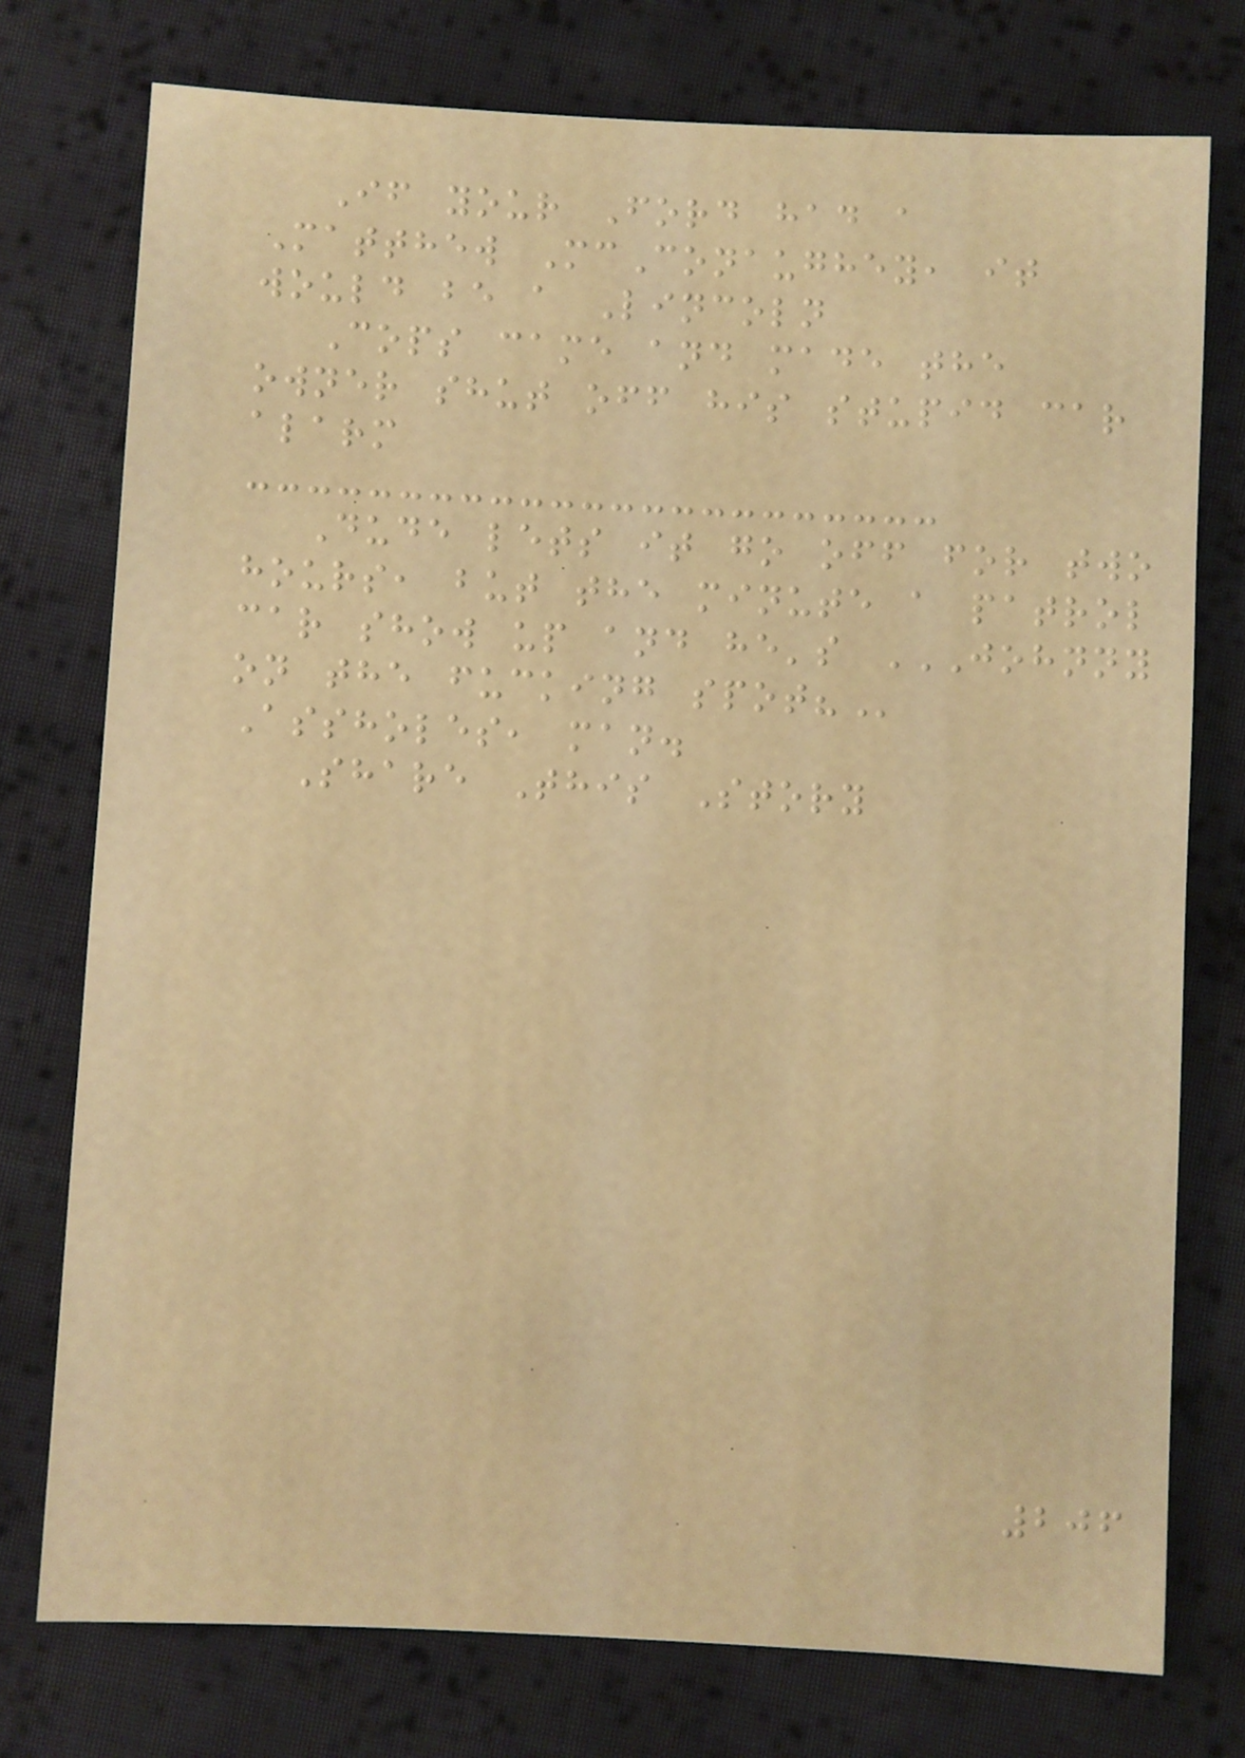If your Ford had a
Matthew McConaughey, it
would be a Lincoln
Cops came and made the
owner shut off his stupid car
alarm
Dude lets it go off for two
hours, but the minute a patrol
car show up and he's JOHNNY
ON THE FUCKING SPOT?
Assholes, man.
Share This Story
206
